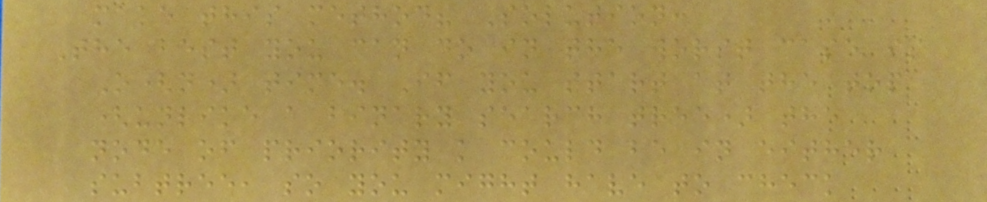make this method? Solution:
The best you can do in the worst case is
O(n) time. If you start at the top
(unlike a binary search tree) the
node of priority k could be in either
subtree, so you might have to check
